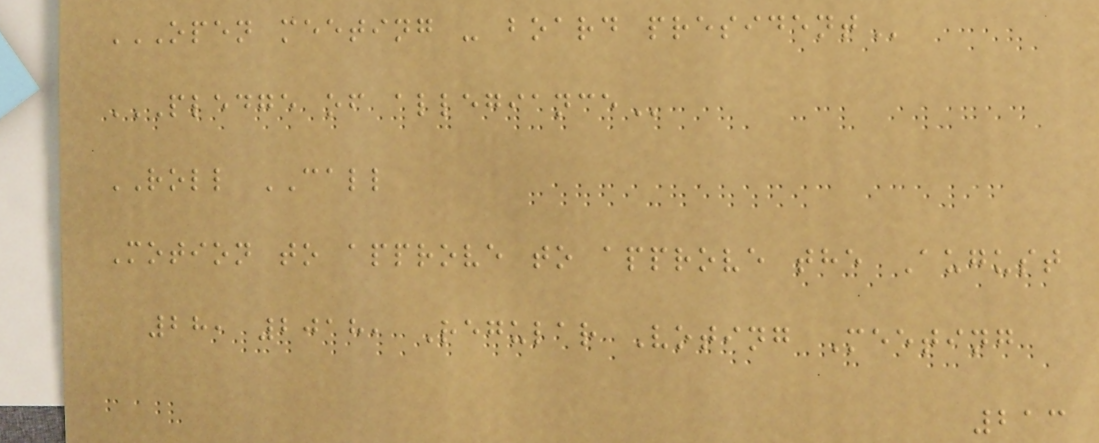OPEN MEETING - BOARD PRESIDENT
PLEDGE OF ALLEGIANCE
ROLL CALL
Motion to approve to approve the August
28, 2018, Regular Voting Meeting
213
